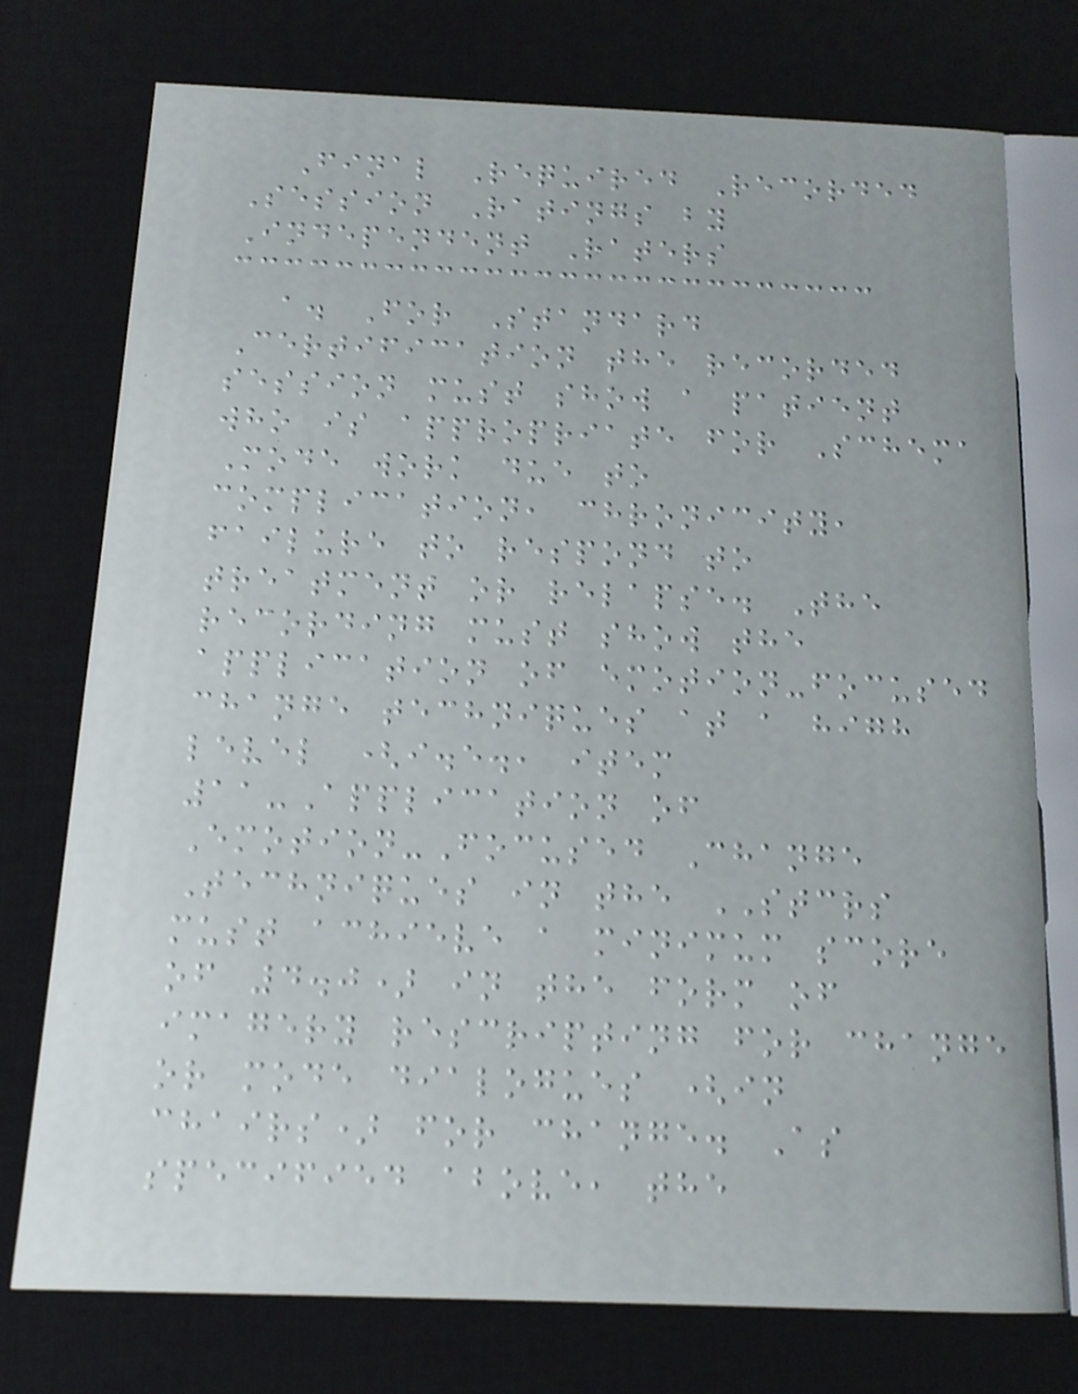Final Required Recorded
Session Ratings by
Independent Raters
a. For Standard
Certification the recorded
session must show a patient
who is appropriate for Schema
Mode work due to
complication, chronicity,
failure to respond to
treatment or relapse. The
recording must show the
application of emotion-focused
change techniques at a high
level (i.e., item
11-Application of
Emotion-Focused Change
Techniques in the STCRS
must achieve a minimum score
of 4.0) in the form of
imagery rescripting for change
or mode dialogues (in
chairs) for change. As
specified above, the
